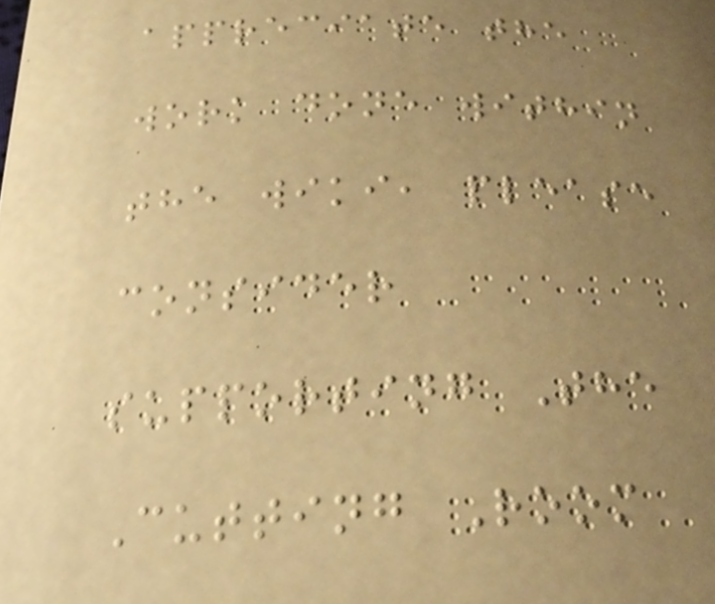appreciate the
work done within
the wiki, please
consider
supporting The
Cutting Room
